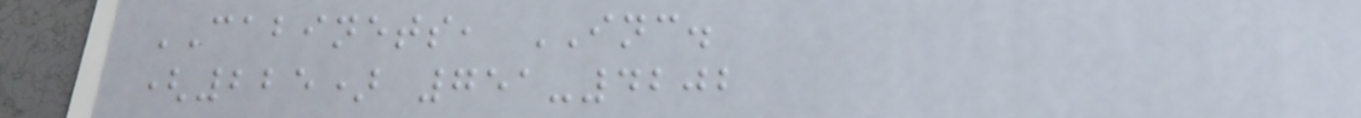CABINETS, INC.
(225) 751-4202
